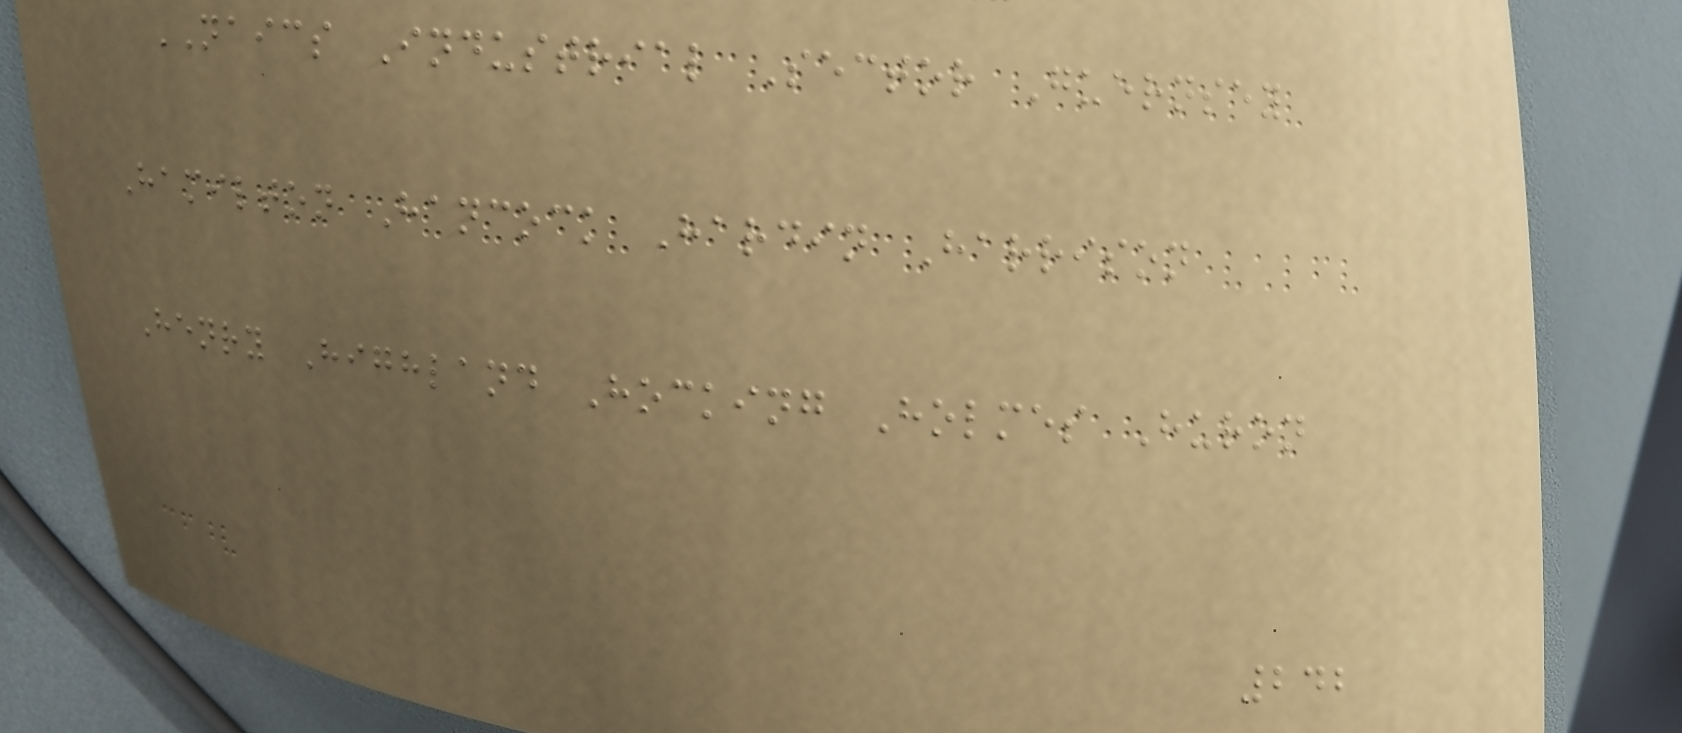NAICS Industrial Sector Guernsey
Hamilton Hancock Hardin Harrison
Henry Highland Hocking Holmes Huron
242
